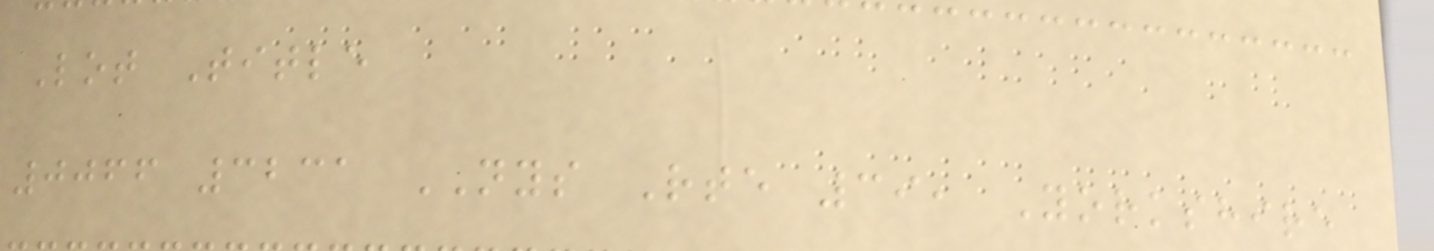Lot Title
0066 3231 NYS Rte 39, Yorkshire
